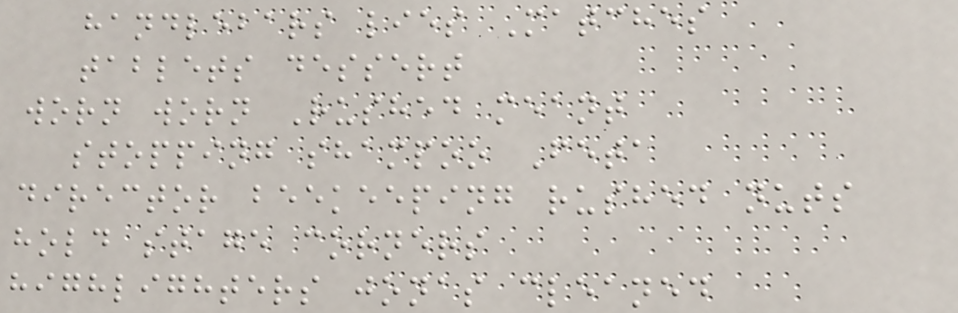handlebars lies Matches
tablets dessert
worn worn Rushed meant
stopping shampoo Feta
director beekeeping rushed nuts
hold stage corners
highlighters jonas cleaned
